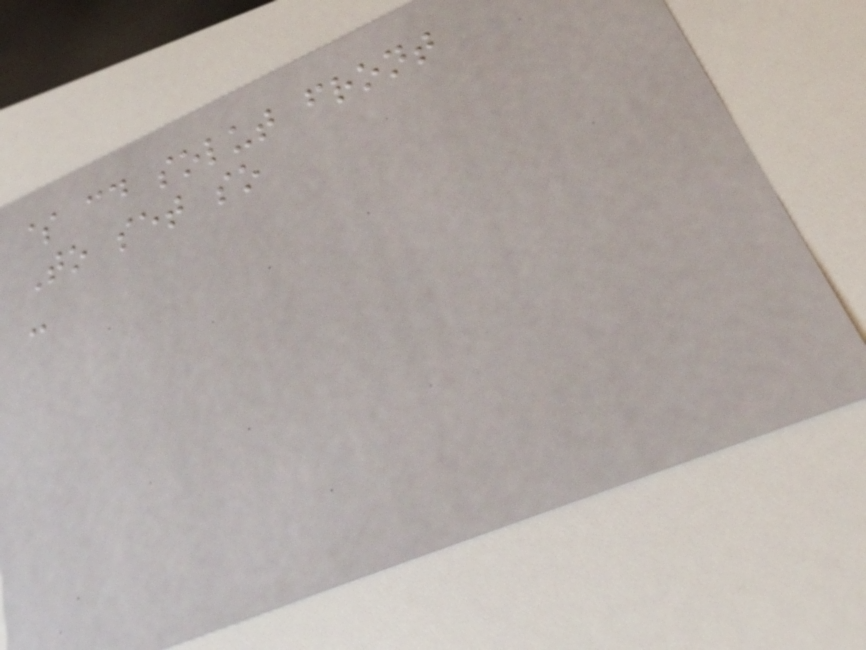$ cd solut front
To set so
-
